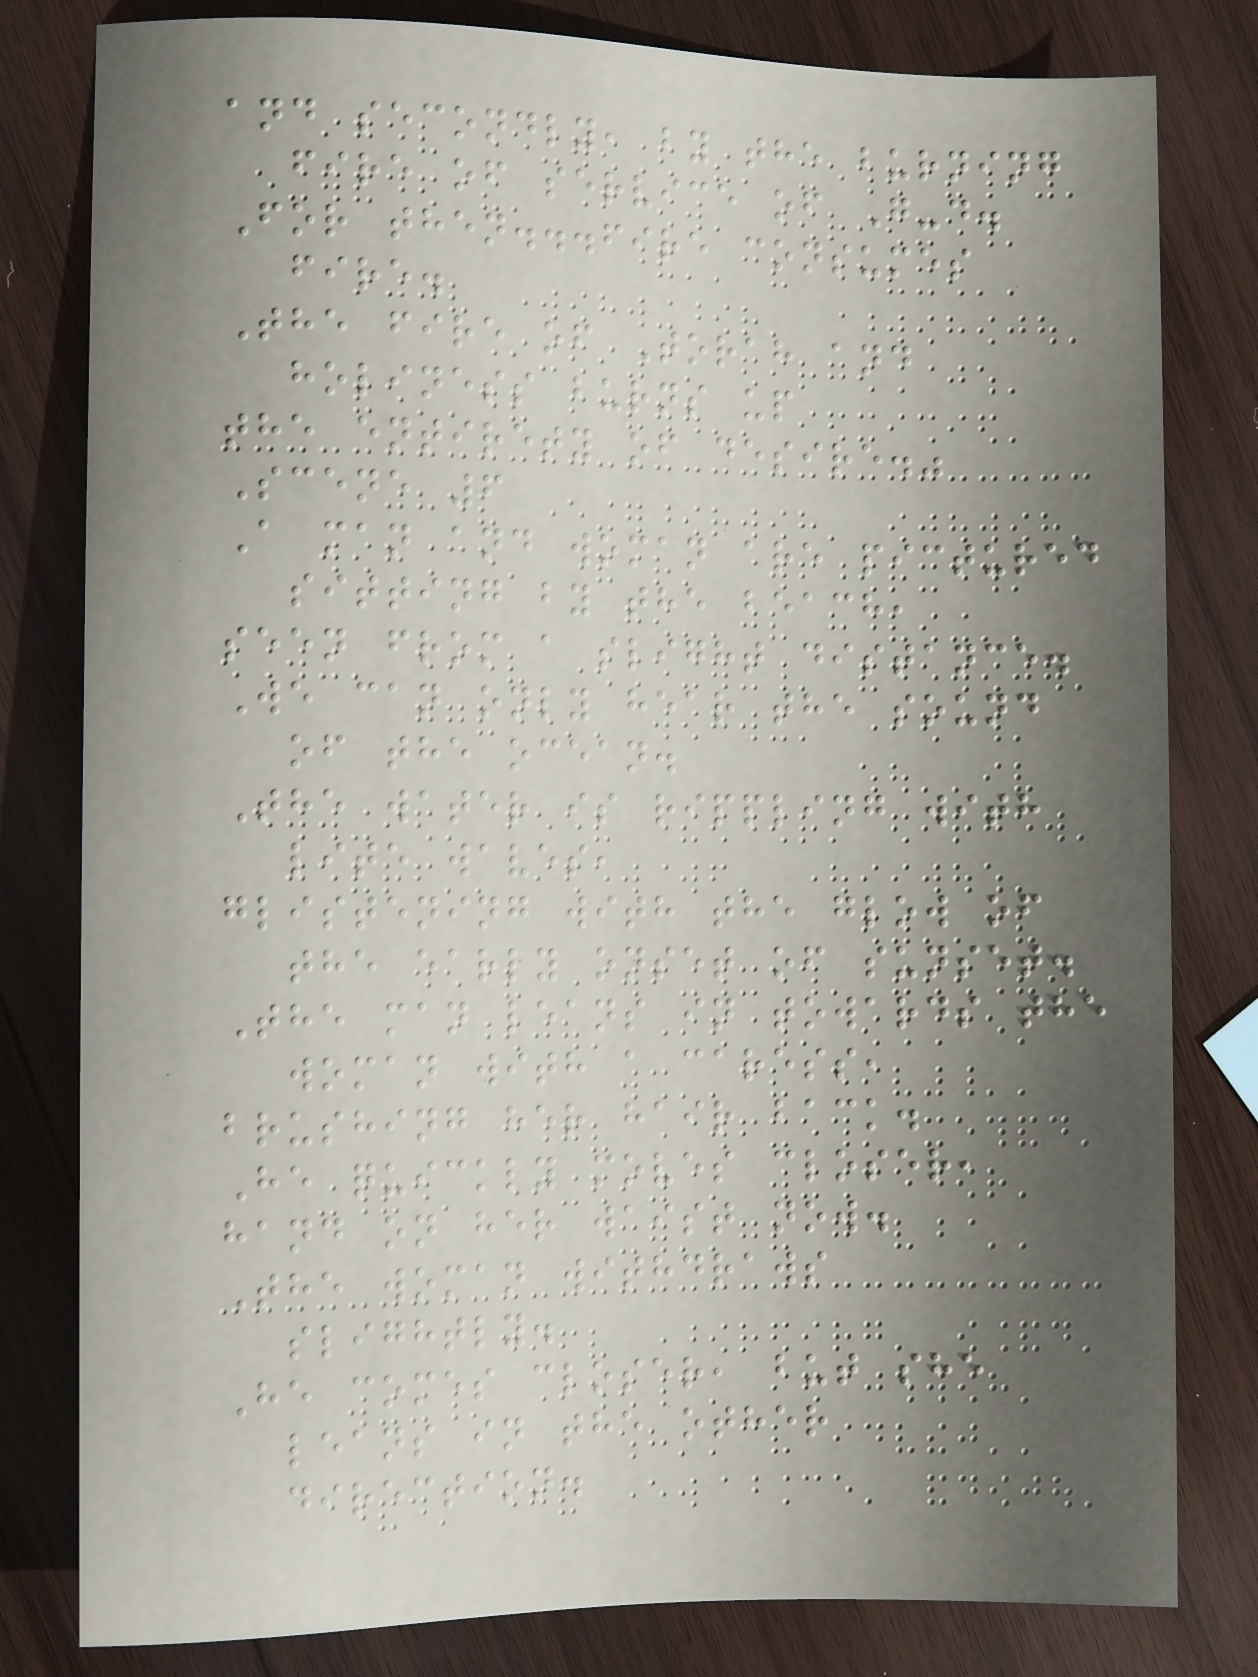and secondly, by the burning
fire of service of G-d.
For then...fire consumes
fire.
The fire of Torah and
holiness burns up
the entirety of desire."
Scene 6
A man and woman are pictured
sitting by the beach,
seen from a slight distance.
We can only hear the sound
of the ocean.
The water is rippling with
lite waves,
glistening with the glow of
the early onset of sunset.
The man leans in towards the
woman with a caress,
brushing her hair back.
He quickly moves closer,
hand on her waist now.
The woman withdraws
slightly.
He comes closer, but she
leans in the other
direction.
